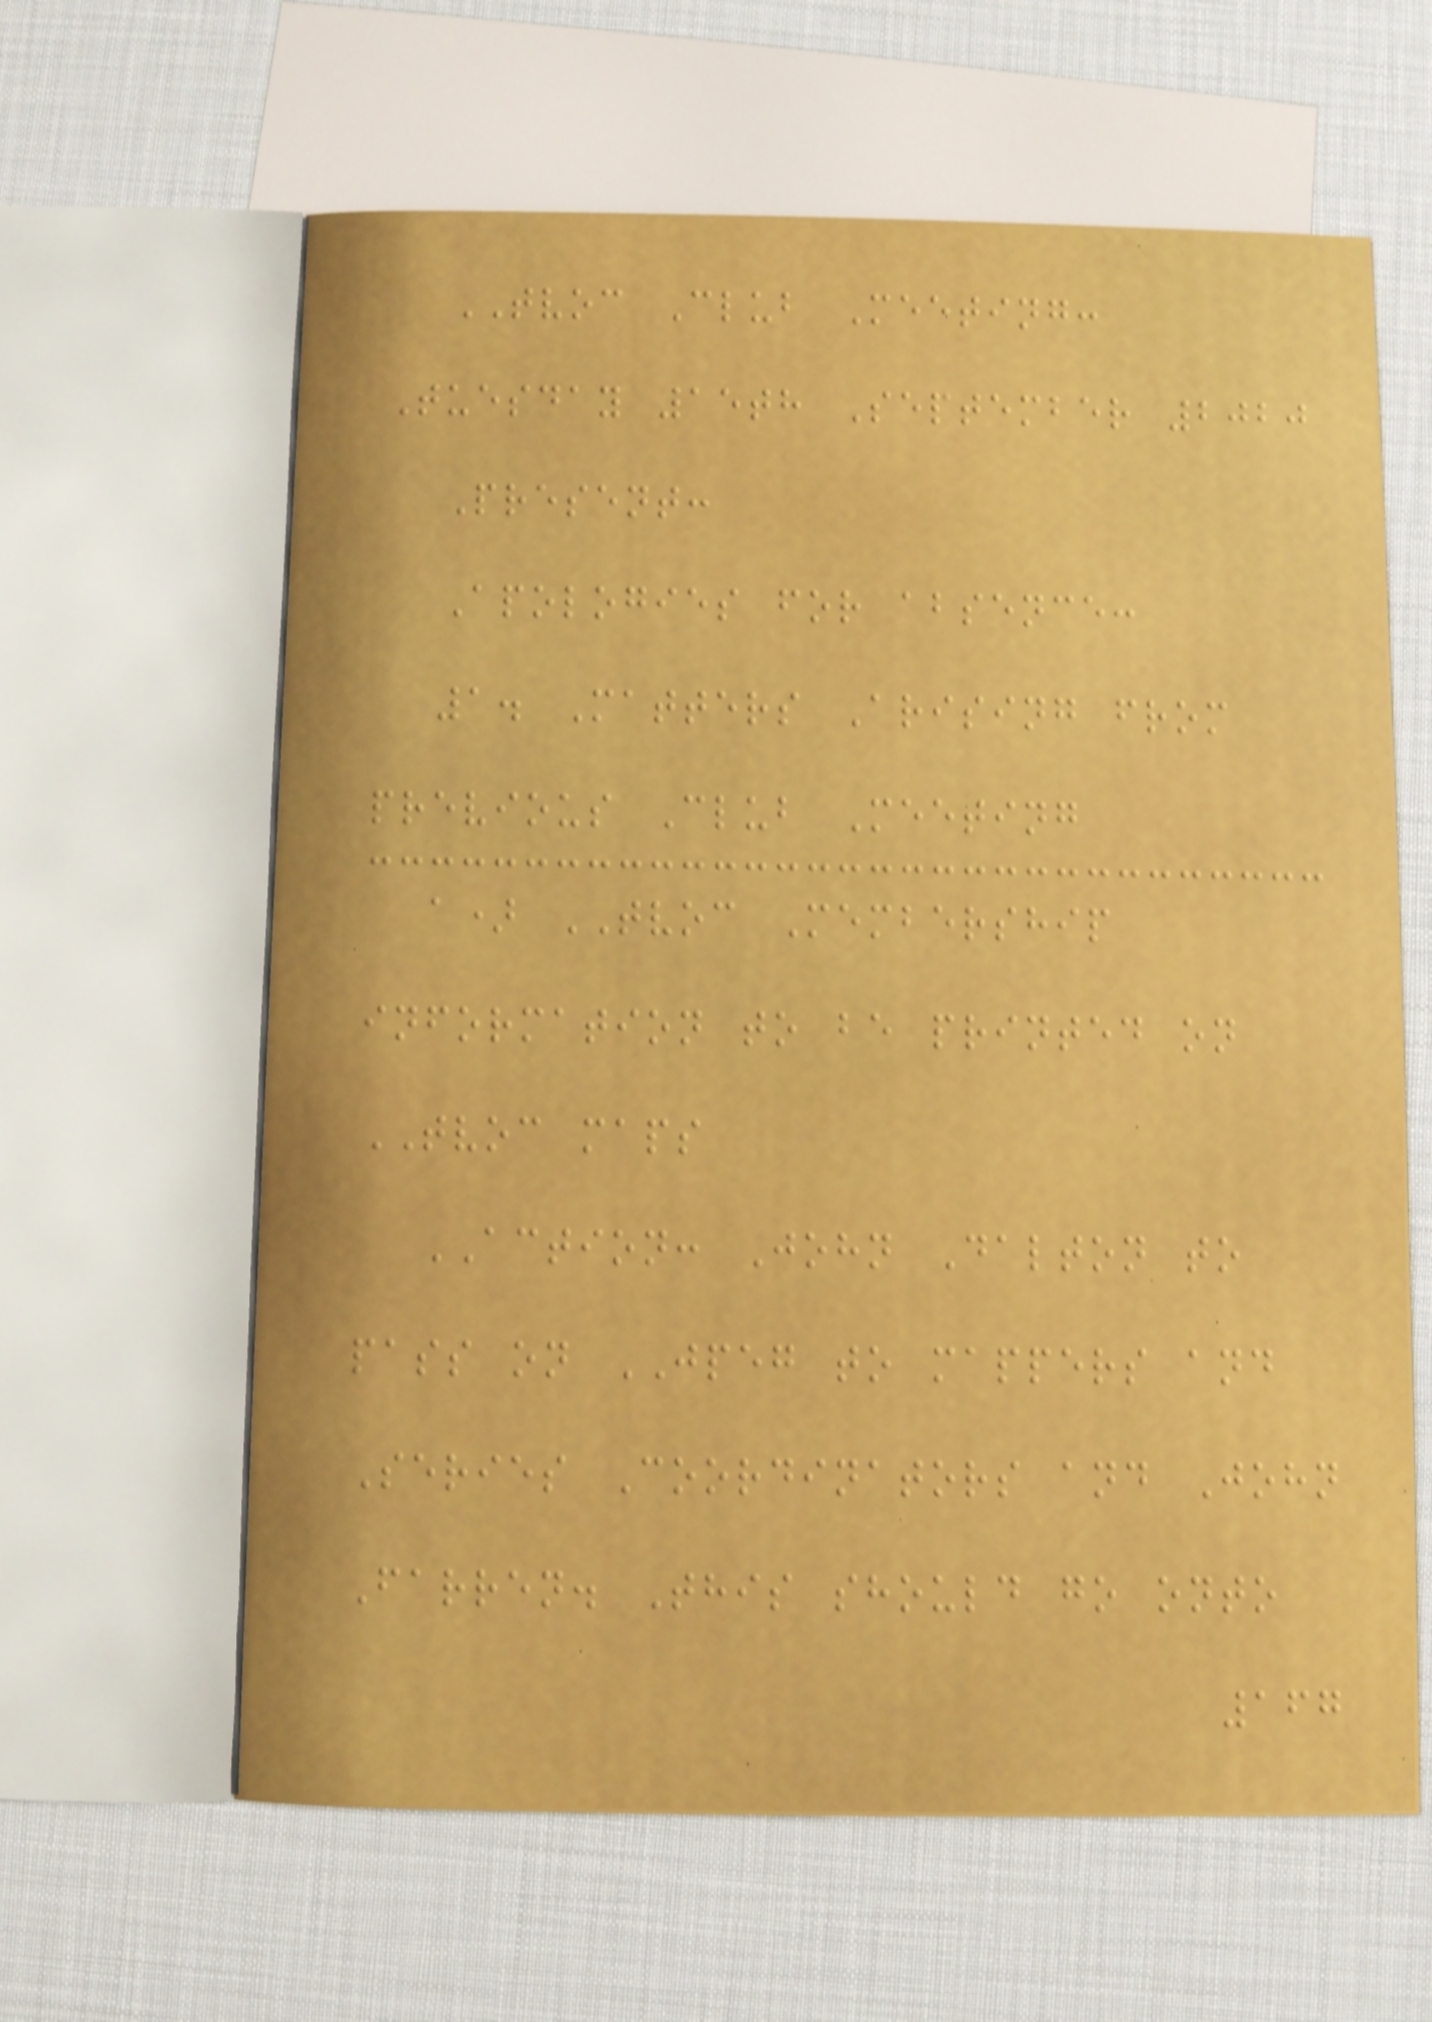TVOC Club Meeting:
Tuesday 15th September 2020
Present:
Apologies for absence:
1. Matters Arising from
previous Club Meeting
a) TVOC Membership
information to be printed on
TVOC maps
ACTION: John Dalton to
pass on JPEG to mappers and
Series Coordinators and John
Farren. This should go onto
167
